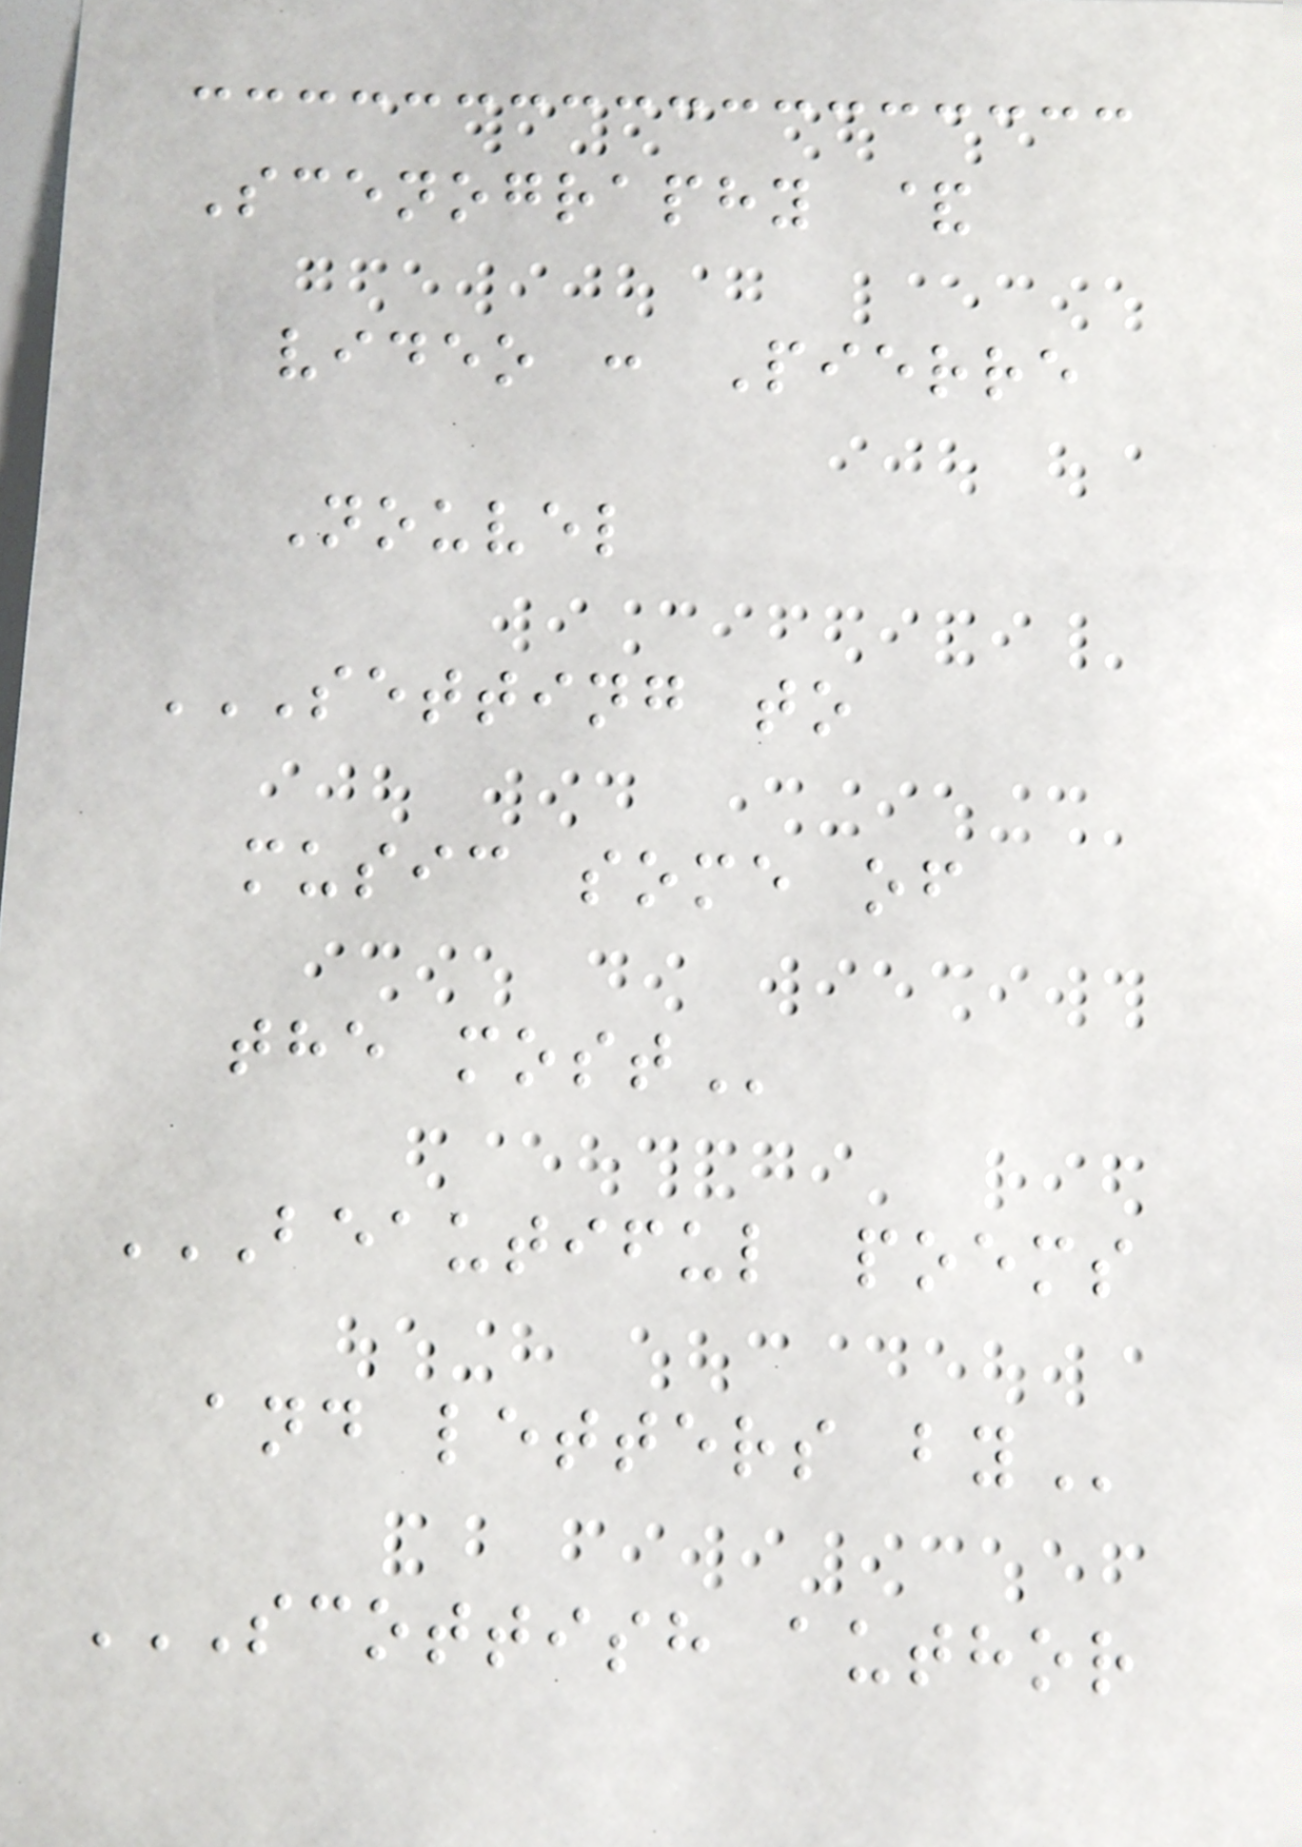Scenography &
video : Pierre
Nouvel
SETTING TO
MUSIC SOME OF
THE MOST
BEAUTIFUL POEMS
AND LETTERS BY
SCOTTISH AUTHOR
